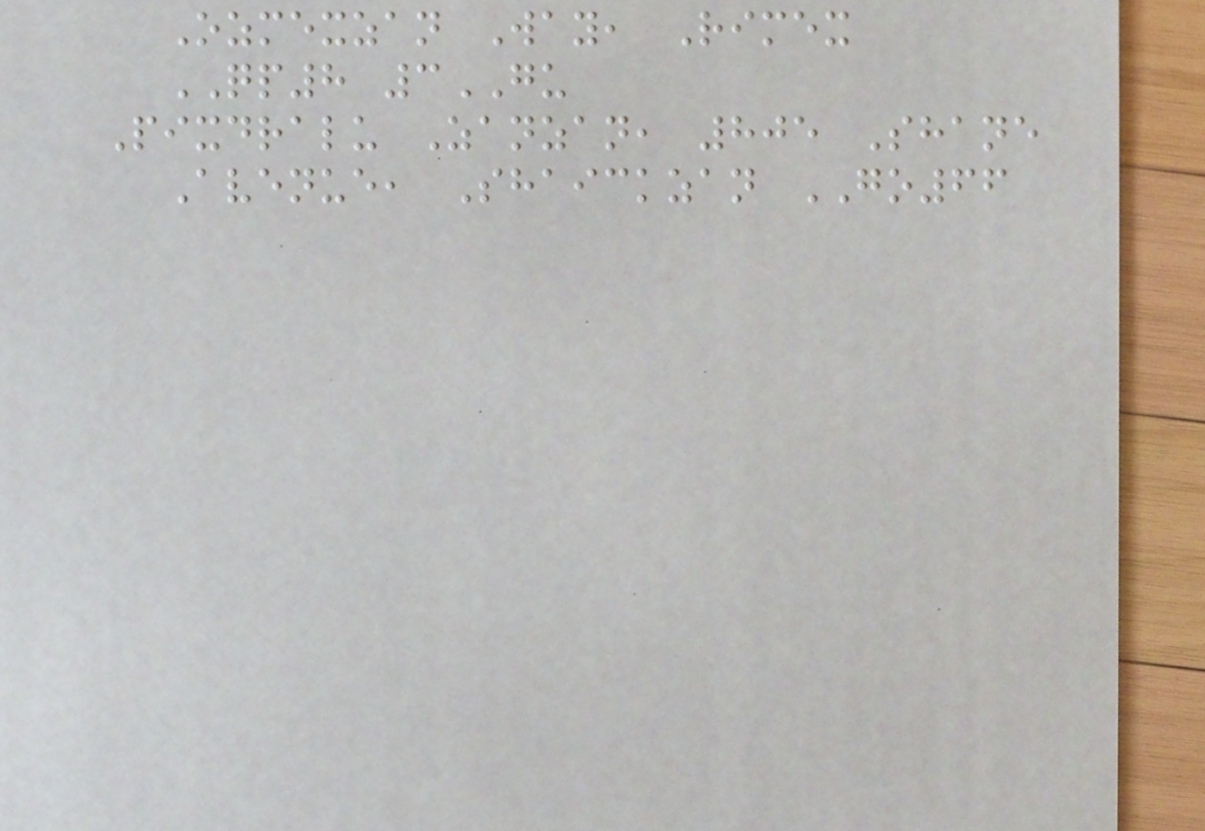Ozmexzan Way, Rimex
QP8 3GU
Pixdralu Zanzan, 805 Shane
Avenue, Shaickzan GO66
